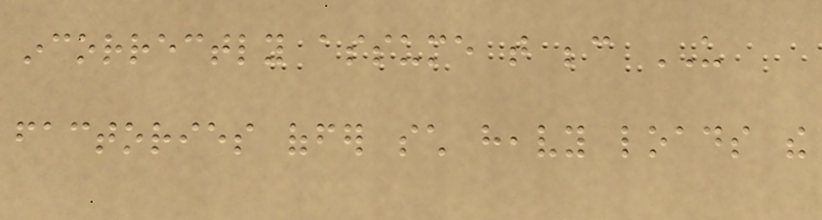incorrectly assume that because US
factories offer such heavy loads the
